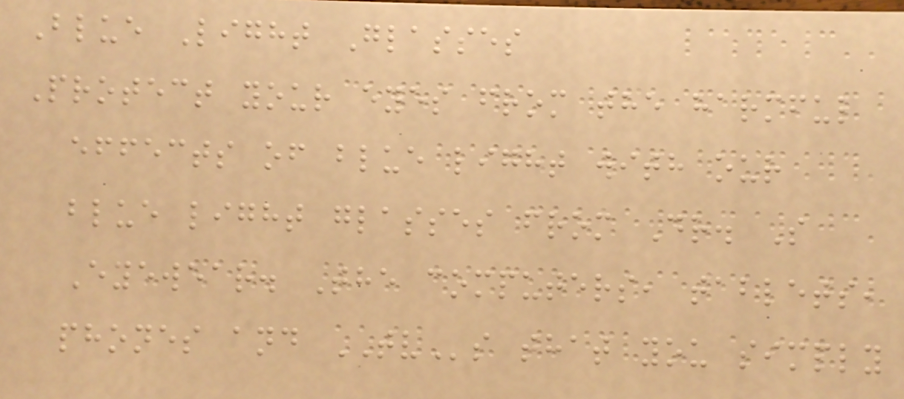Blue Light Glasses
Protect your eyes from the harmful
effects of blue light with our
blue light glasses from Dr. S
Eyewear. The computers, tablets,
phones and TVs that you simply
